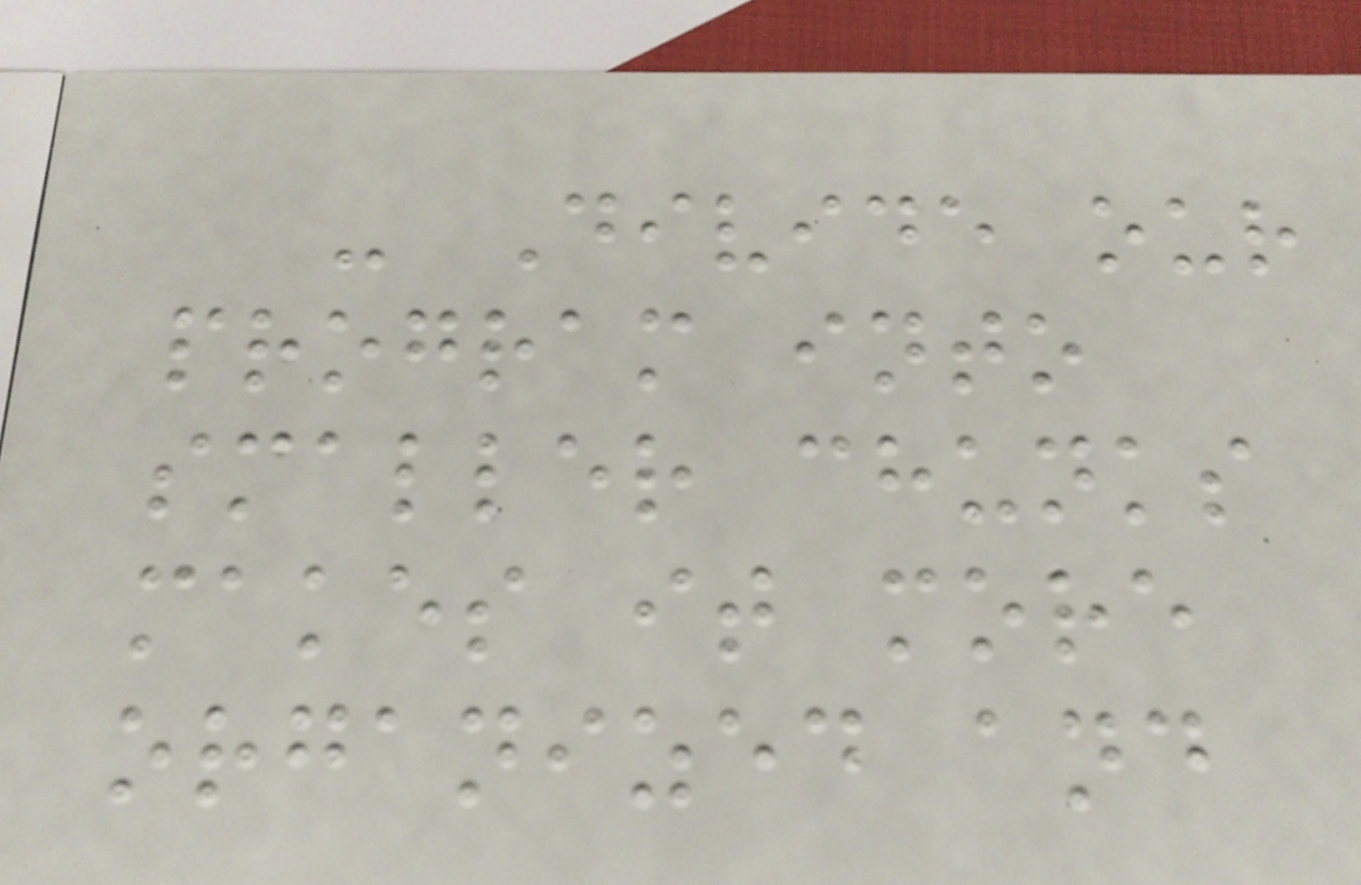- Divide our
program into
smaller chunks
makes it more
organized and
